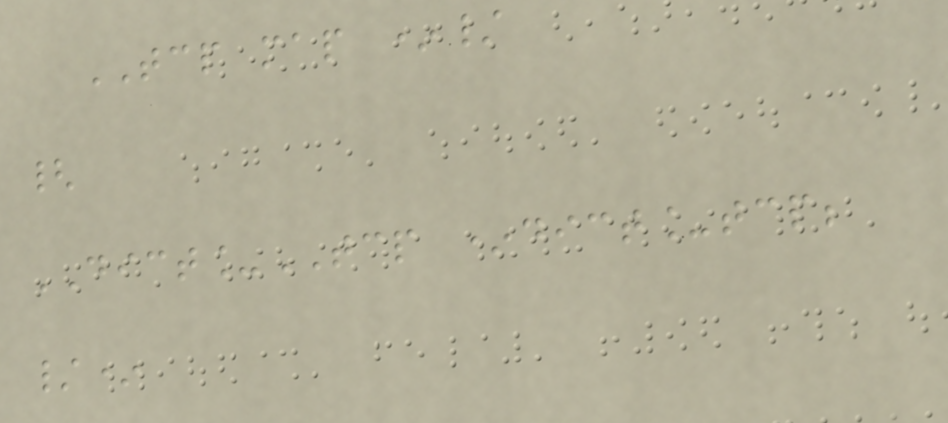TCP map */
{
DICT_TCP *dict_tcp;
/*
